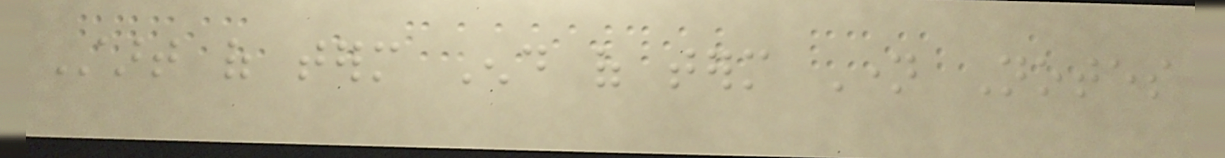Start of term End of term Name Notes
